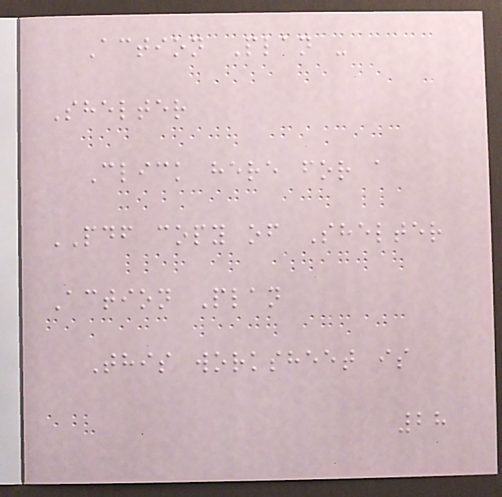Action Plan -
Shelter
Click here for a
PDF copy of Shelter
Action Plan
This worksheet is
28
